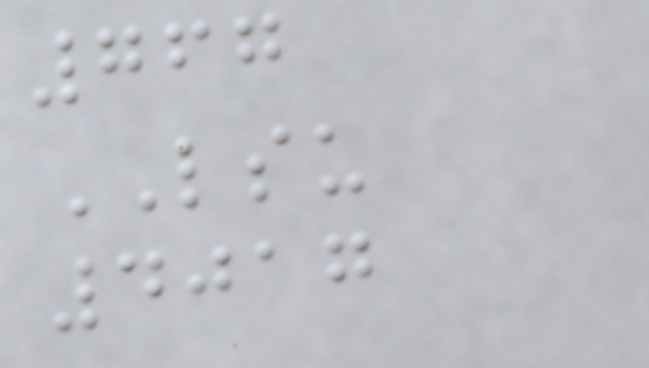767
LSU
4017
